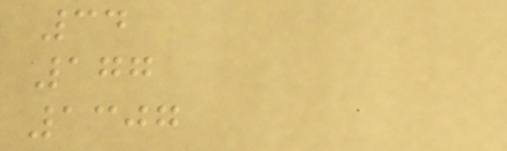34
177
1307
